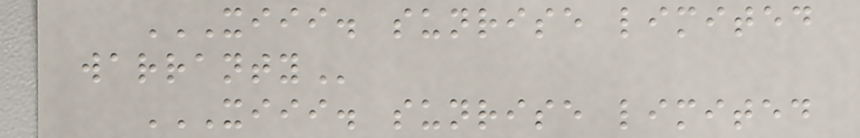XIII. SUNRISE LIMITED
WARRANTY
XIII. SUNRISE LIMITED
